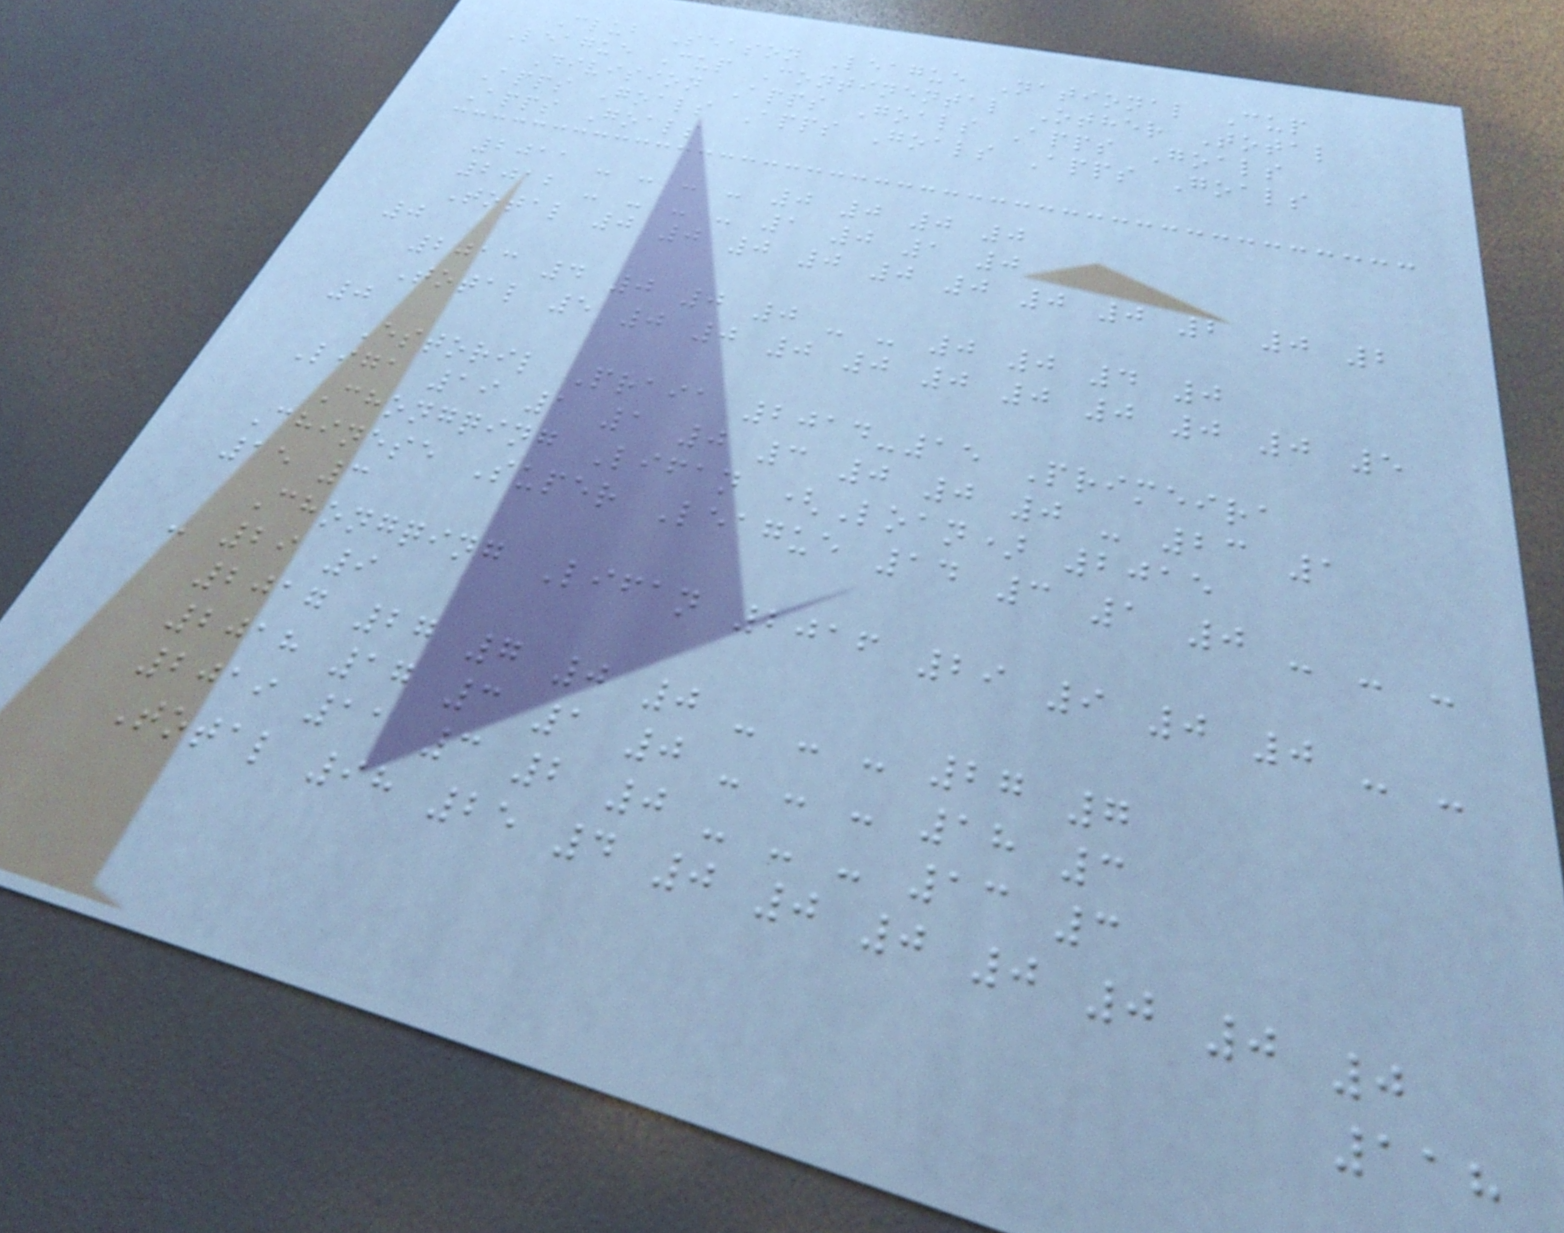Club Season League National Cup
League Cup Continental Other Total
Division Apps Goals Apps Goals
Apps Goals Apps Goals Apps Goals
Apps Goals
2011 - - - - 0 0 0 0
2012 - - - - 1 0 1 0
Total 0 0 0 0 0 0 0 0 2 0 2
0
2013 4 0 0 0 - - 0 0 4 0
Total 5 0 0 0 0 0 0 0 0 0 5
0
Estoril Praia 2014-15 Primeira
Liga 19 1 1 0 3 0 0 0 - 23 1
Chongqing Lifan (Loan) 2015
Chinese Super League 14 3 1 0 - - -
15 3
Chongqing Lifan 2016 29 9 0 0 - -
- 29 9
2017 27 7 0 0 - - - 27 7
2018 17 3 1 0 - - - 18 3
2019 11 3 2 0 - - - 13 3
Total 98 25 4 0 0 0 0 0 0 0
118
